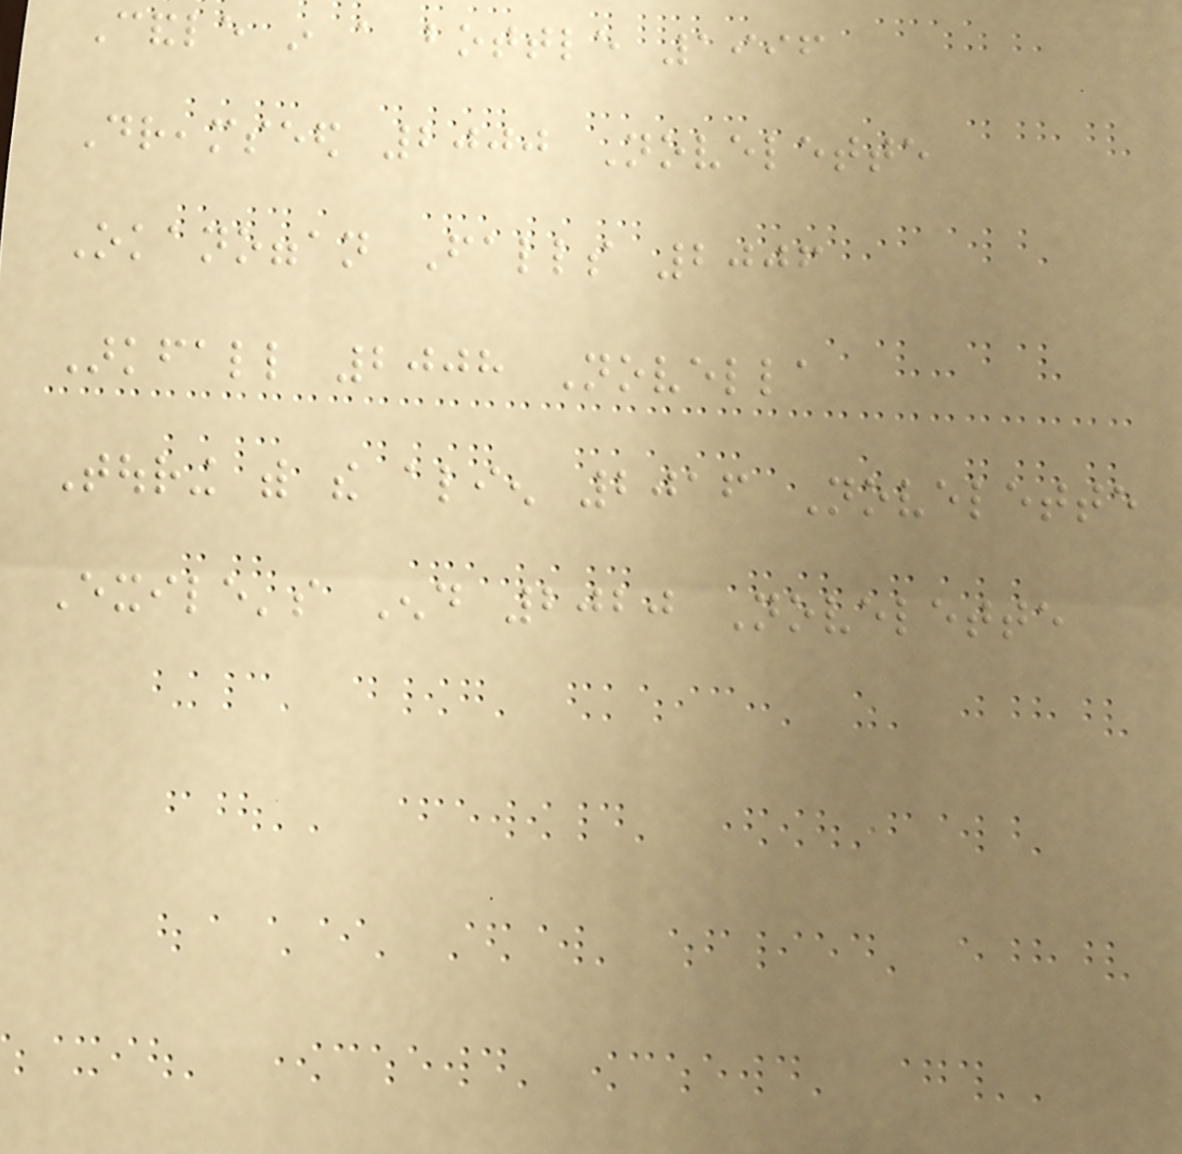Candle in a bottle 1996
Dreamseed 2000 Novelette
Okanoggan Falls 2006
Arkfall 2008 Novella
Touring with the alien 2016 Novelette
Exile's End 2020 Novelette
